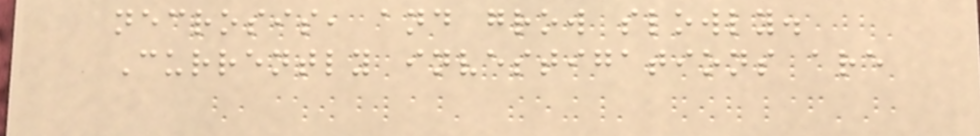necrosis, and grow slowly.
Currently investigations are
